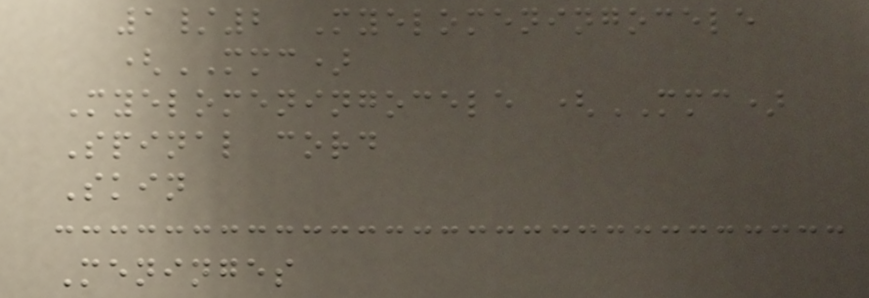1/2 Myelomeningocele
(MMC)
Myelomeningocele (MMC)
Spinal cord
Skin
Meninges
